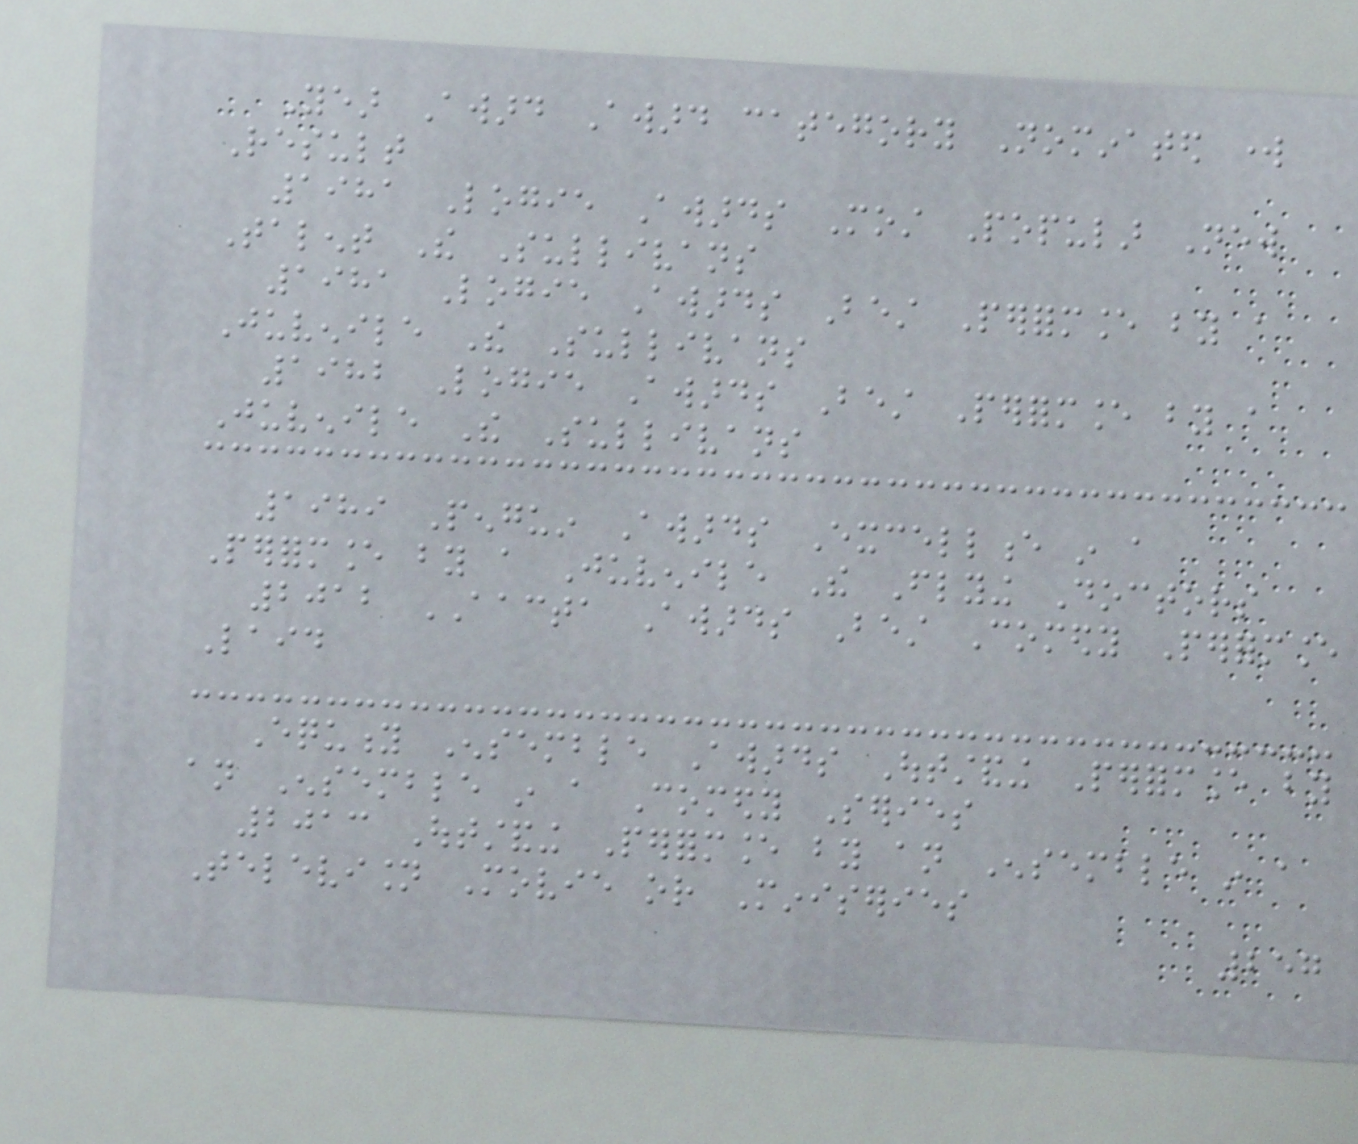Year Award Award category Nominated work
Result
1981 Logie Awards Most Popular New
Talent The Sullivans
1981 Logie Awards Best Performance by a
Juvenile The Sullivans
1982 Logie Awards Best Performance by a
Juvenile The Sullivans
1989 Penguin Awards Excellence in a
Performance by a Juvenile The Flying Doctors
2012 AACTA Awards Best Comedy Performance
Laid
Equity Ensemble Awards Outstanding Performance by
an Ensemble in a Comedy Series
2013 Outstanding Performance by an Ensemble in a
Television Movie or Miniseries
257
